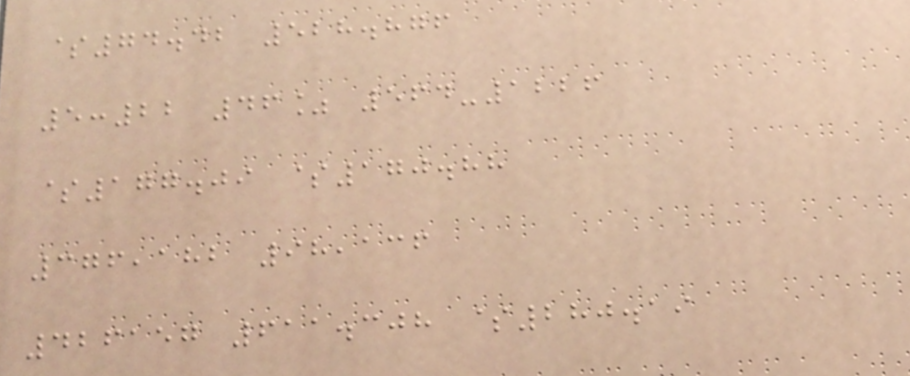$74.42 528.876
5:22 46% 564-1226
$177.09 $170.88
376,182 98,136
426157 611.308 $280.19
